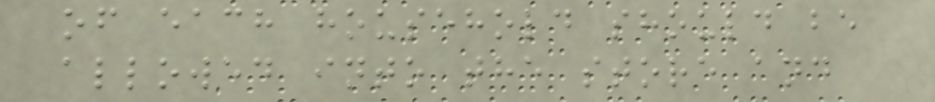of each household should be
allowed into the store and
